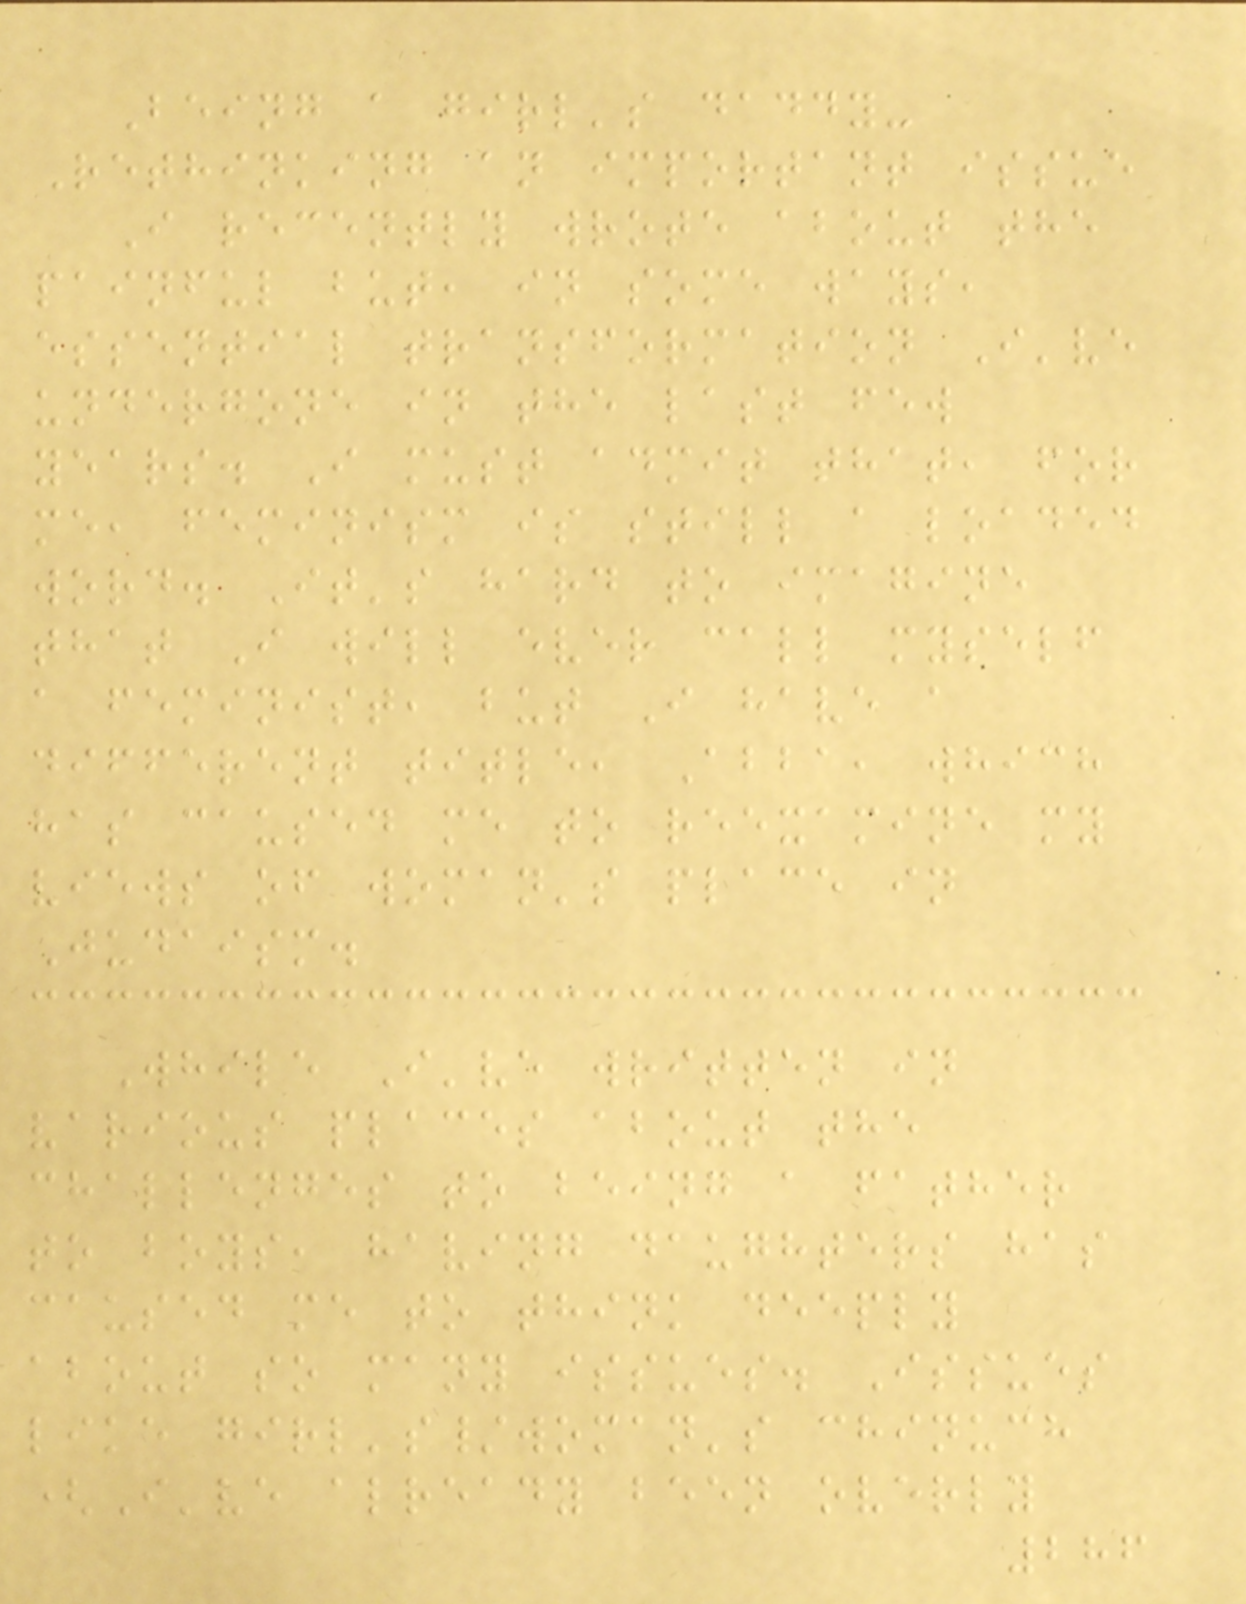Being a girl's daddy-
Rethinking an important issue
I recently wrote about the
painful but, in some ways,
essential transformation I've
undergone in the last few
years. I must admit that, for
me, feminism is still a loaded
word. It's hard to imagine
that I will ever call myself
a feminist, but I have a
different title, Abba, which
has caused me to reexamine my
views of woman's place in
Judaism.
While I've written in
various places about the
challenges to being a father
to boys, having daughters has
caused me to think deeply
about so many issues. Issues
like girl's/woman's chinuch
(I've already been overly
286
